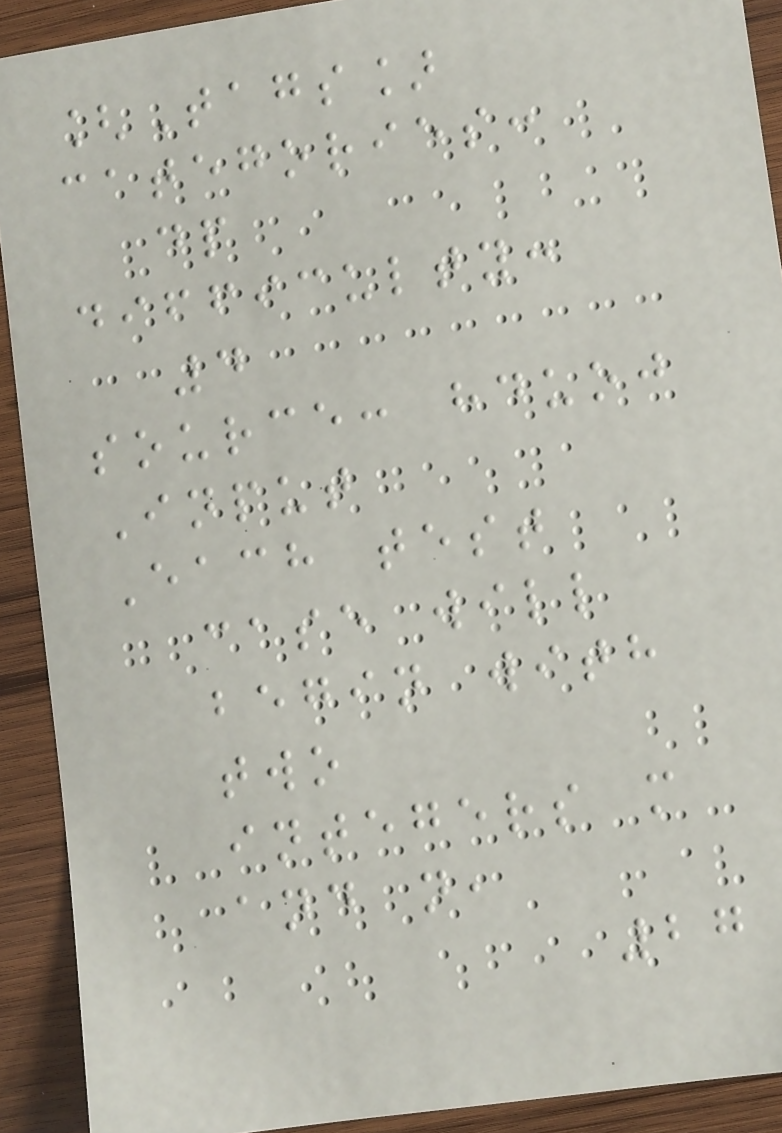[Tags]
categories:
dp
difficulty:
4
source: hduoj
Input
Each test
case will
begin with
two
integers m
and n,
27
